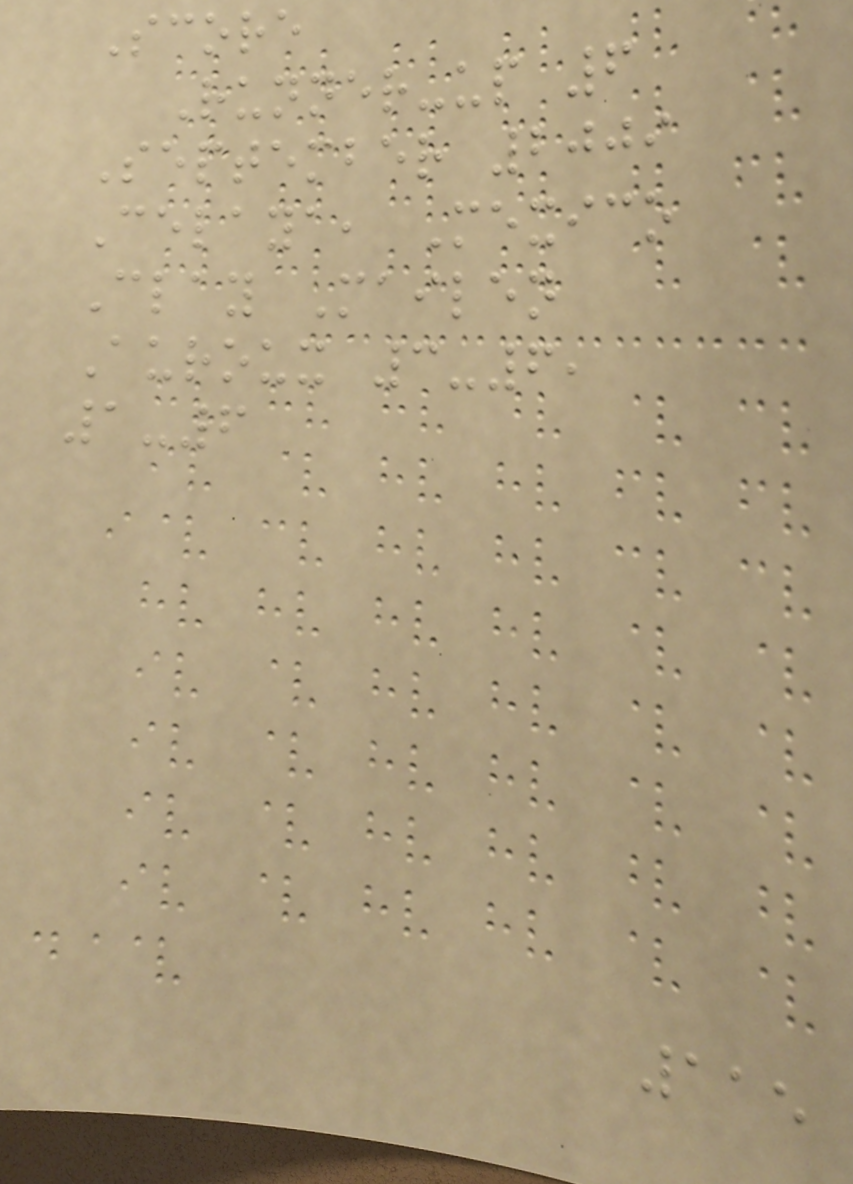Score
Runner-up 6
September 2009
Celaya, Mexico
Clay Mailen
Auroux 3-6,
1-6
115
